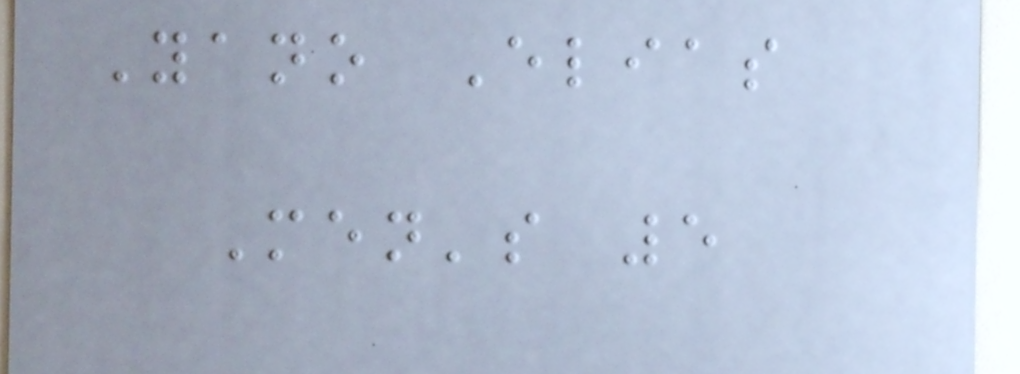Yano Elias
Men's 5
